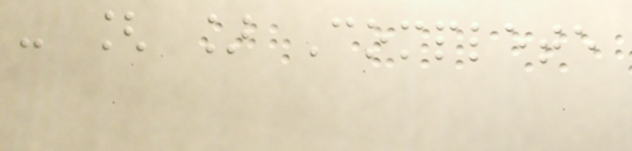- [ ] Complete
